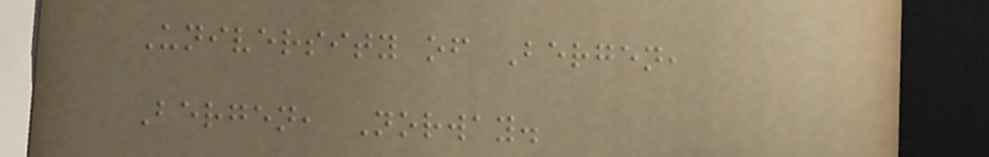University of Bergen,
Bergen, Norway.
